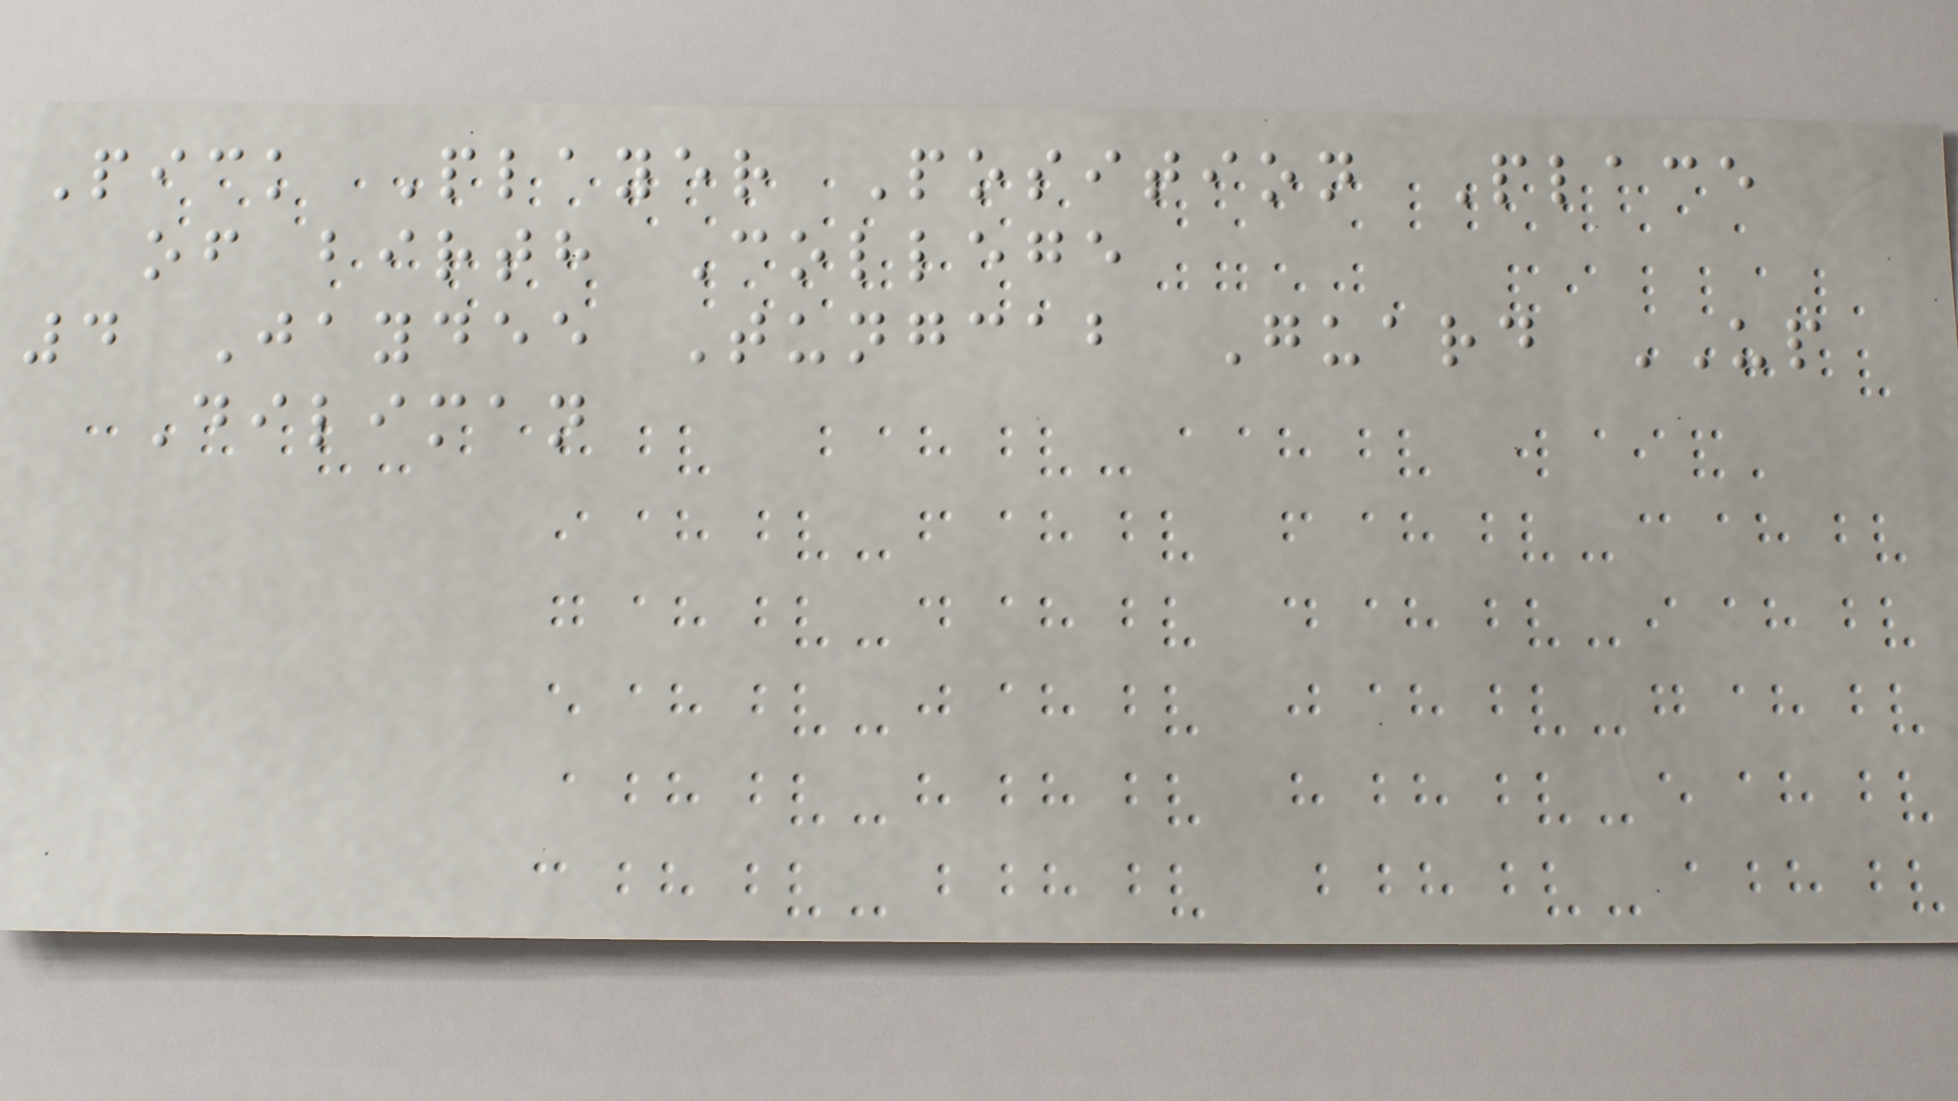Pick Player Position Place
of birth College
4 Jaydee Tungcab Guard UP
Diliman
